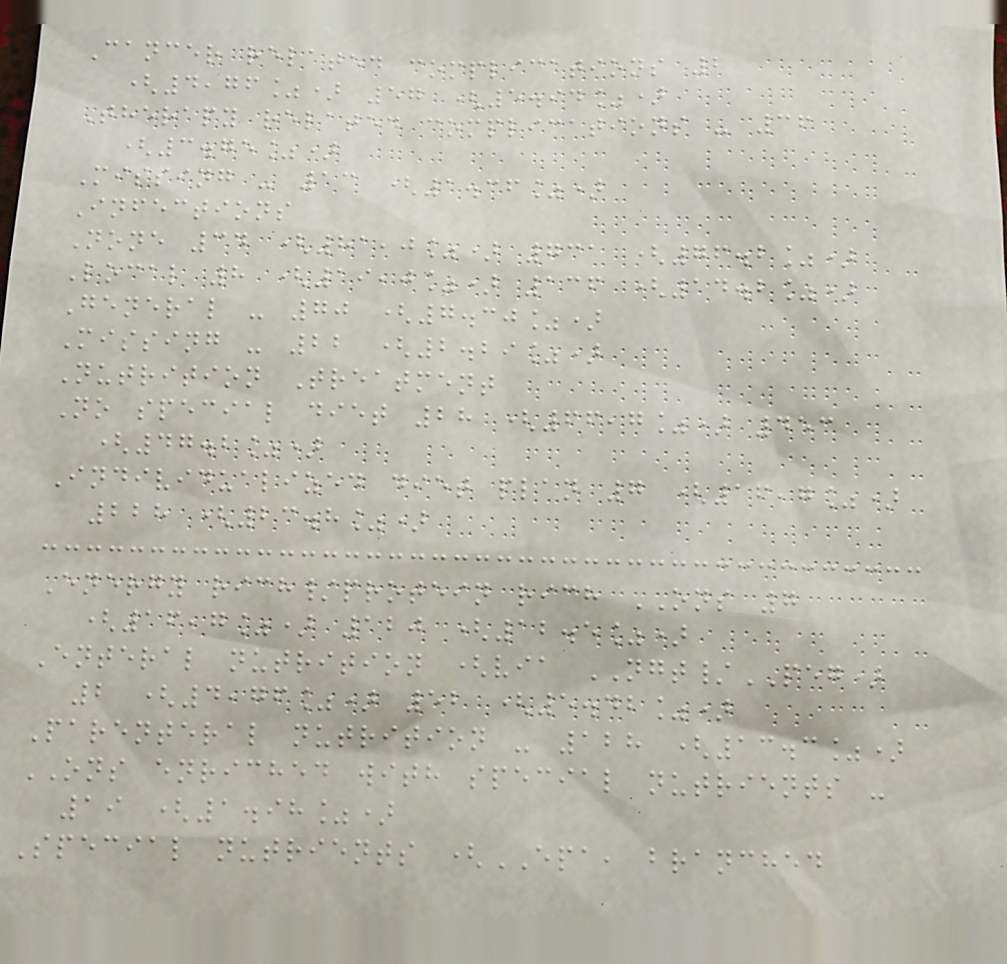Cancer related complications 2
(4,76%) 57 (5.94%)
Therapy related complications - 36
(3.75%)
Missing - 13 (1.36%)
Infections
None 34 (81,0%) 731 (76.2%)
Local 8 (19,0%) 136 (14.2%)
General - 70 (7.30%)
Missing - 22 (2.29%)
Nutrition Treatment
No special diet 28 (66,7%) 453
(47.2%)
Individualized diet plan 7 (16,7%)
228 (23.8%)
Energy rich/protein rich ONS 7
(16,7%) 120 (12.5%)
Enteral nutrition (via NGT/PEG)
2 (4,76%) 52 (5.42%)
Parenteral nutrition - 128 (13.3%)
ONS enriched with special nutrients -
19 (1.98%)
Special nutrients (EPA, branched
